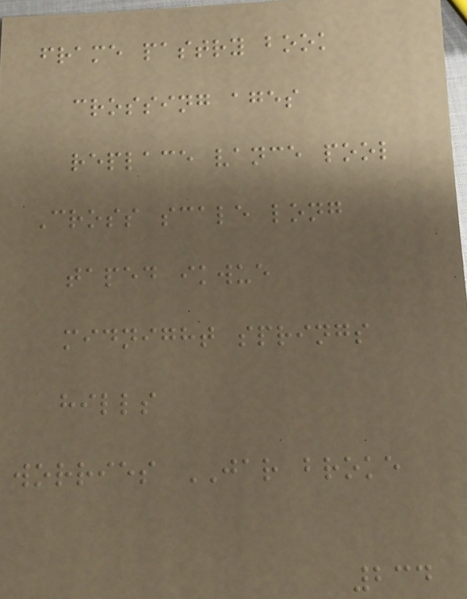frame pastry book
crossing ages
replace vance pool
Cross scale long
taped ikwue
midnight springs
hills
worries JAR broke
234
